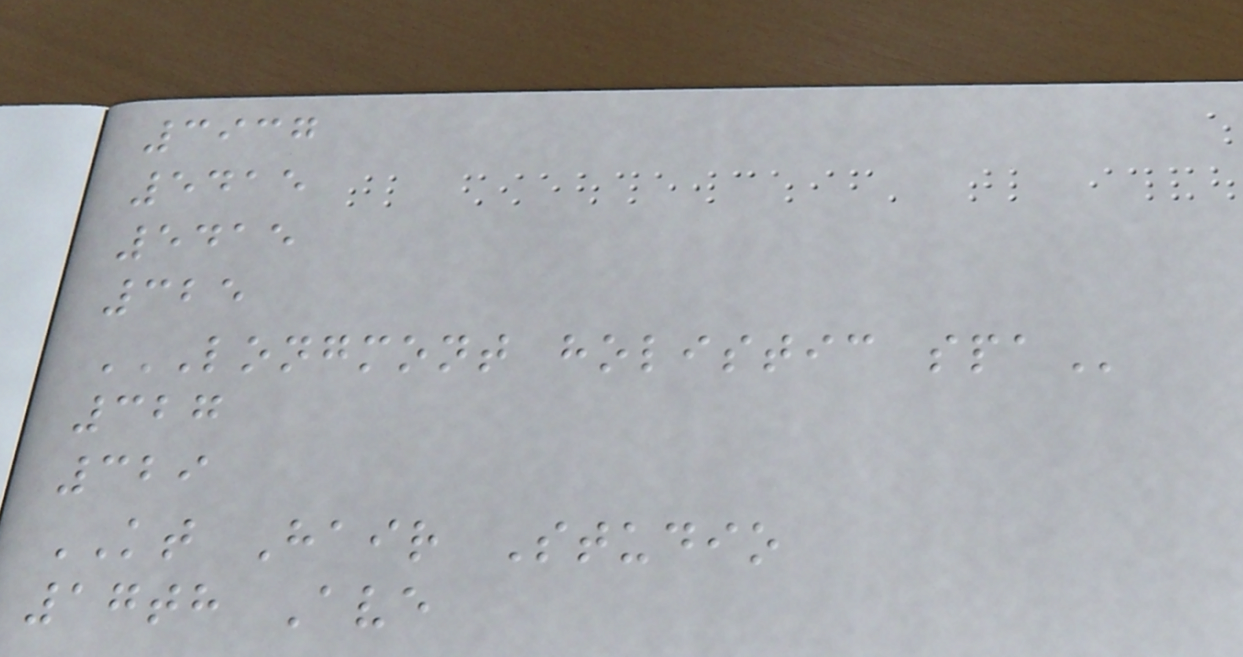3937
5415
5415
325
LONGMONT HOLISTIC SPA
327
329
KT Hair Studio
17th Ave
